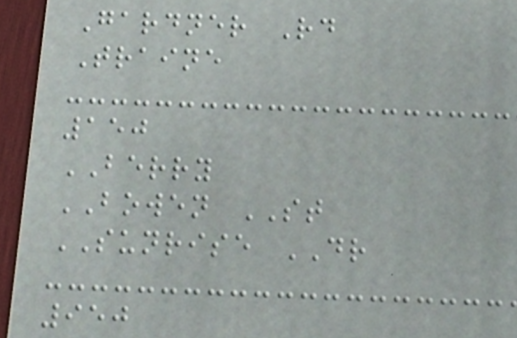Gardner Rd
Traine
150
BERRY
BOWEN ST
SUNRISE DR
950
